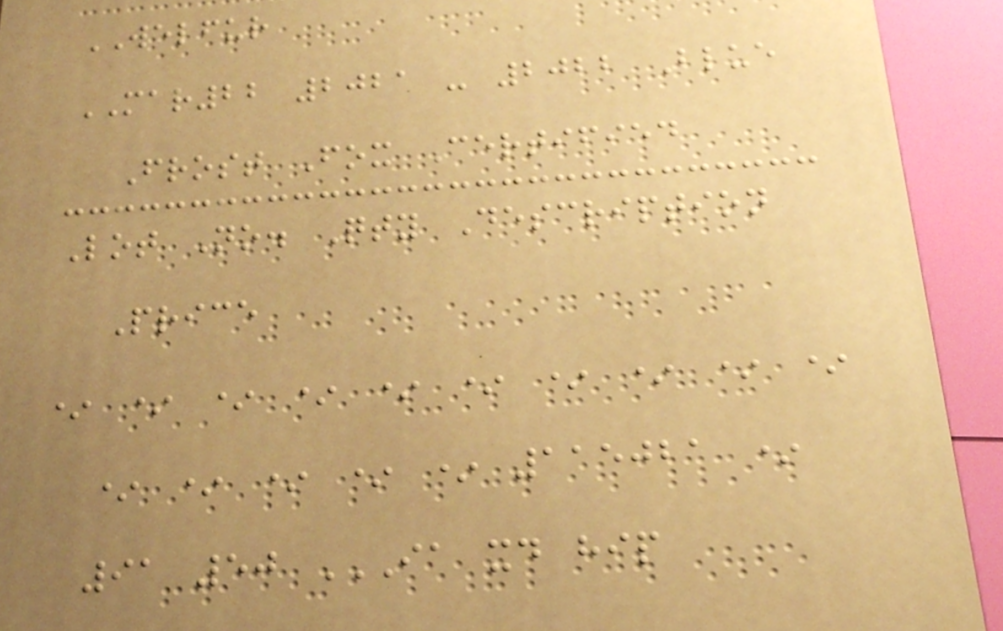WELFUR
MAR22 2021 - 2022 Blue
Frost Fox Certified
Lot No. Qty Description
Price
* * * * * * * * * *
* * * * * 115021 *
91 50 IA XD HIP
